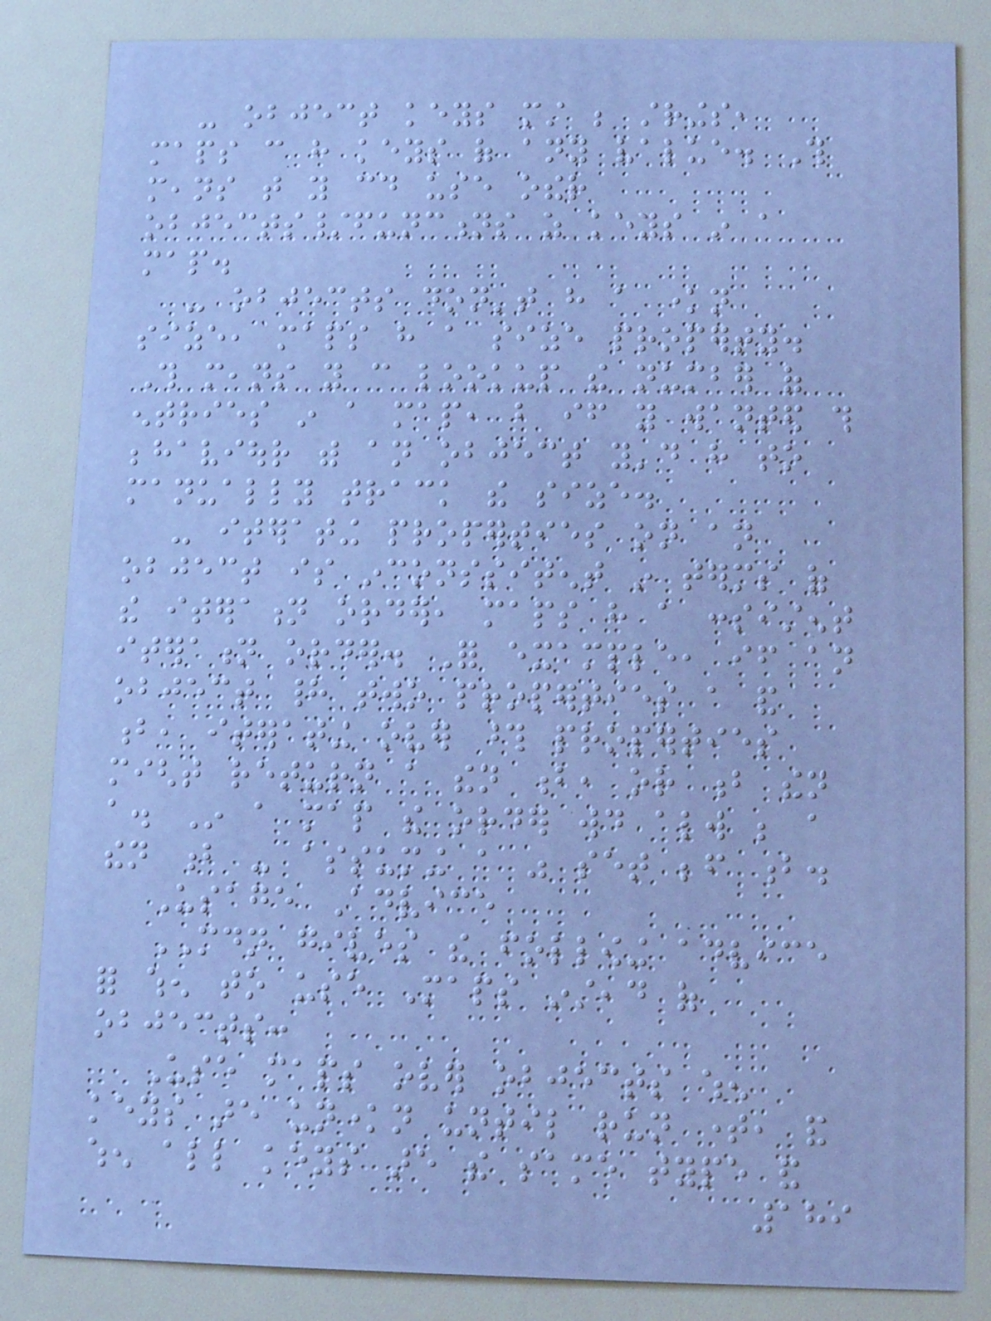- object keys must be strings,
maps can have keys of any value. This
means that you could use other
objects/functions as keys in a
map.
- objects don't have a known
size, maps have a size property.
This means you can lookup the number of
entries in a map, but if you wanted this
behaviour with an object you'd have to
manually track the size.
- iterating properties on an
object is inconssitent in terms of
the iteration order, maps have a consistent
iteration order. For example, if an
object had two properties a and
b, iterating over those properties
might return a then b, or b then
a. In a map the order would always be a
then b - assuming a was set before b.
Usage Advice
MDN gives the following advice
for when to use Maps instead of
objects:
Use maps over objects when
keys are unknown until run time, and
when all keys are the same type and
189
